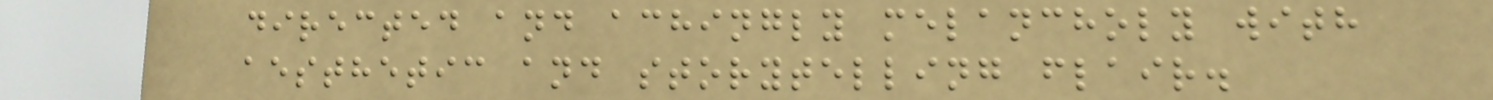directed and achingly melancholy with
aesthetic and storytelling flair.
